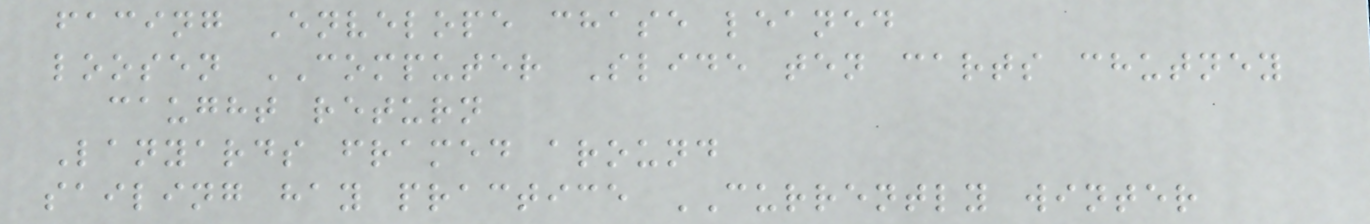facing Envelope chase leaned
loosen COMPUTER Slide ten carts chutney
caught return
Lanyards framed around
sailing hay practice CURRENTLY winter
